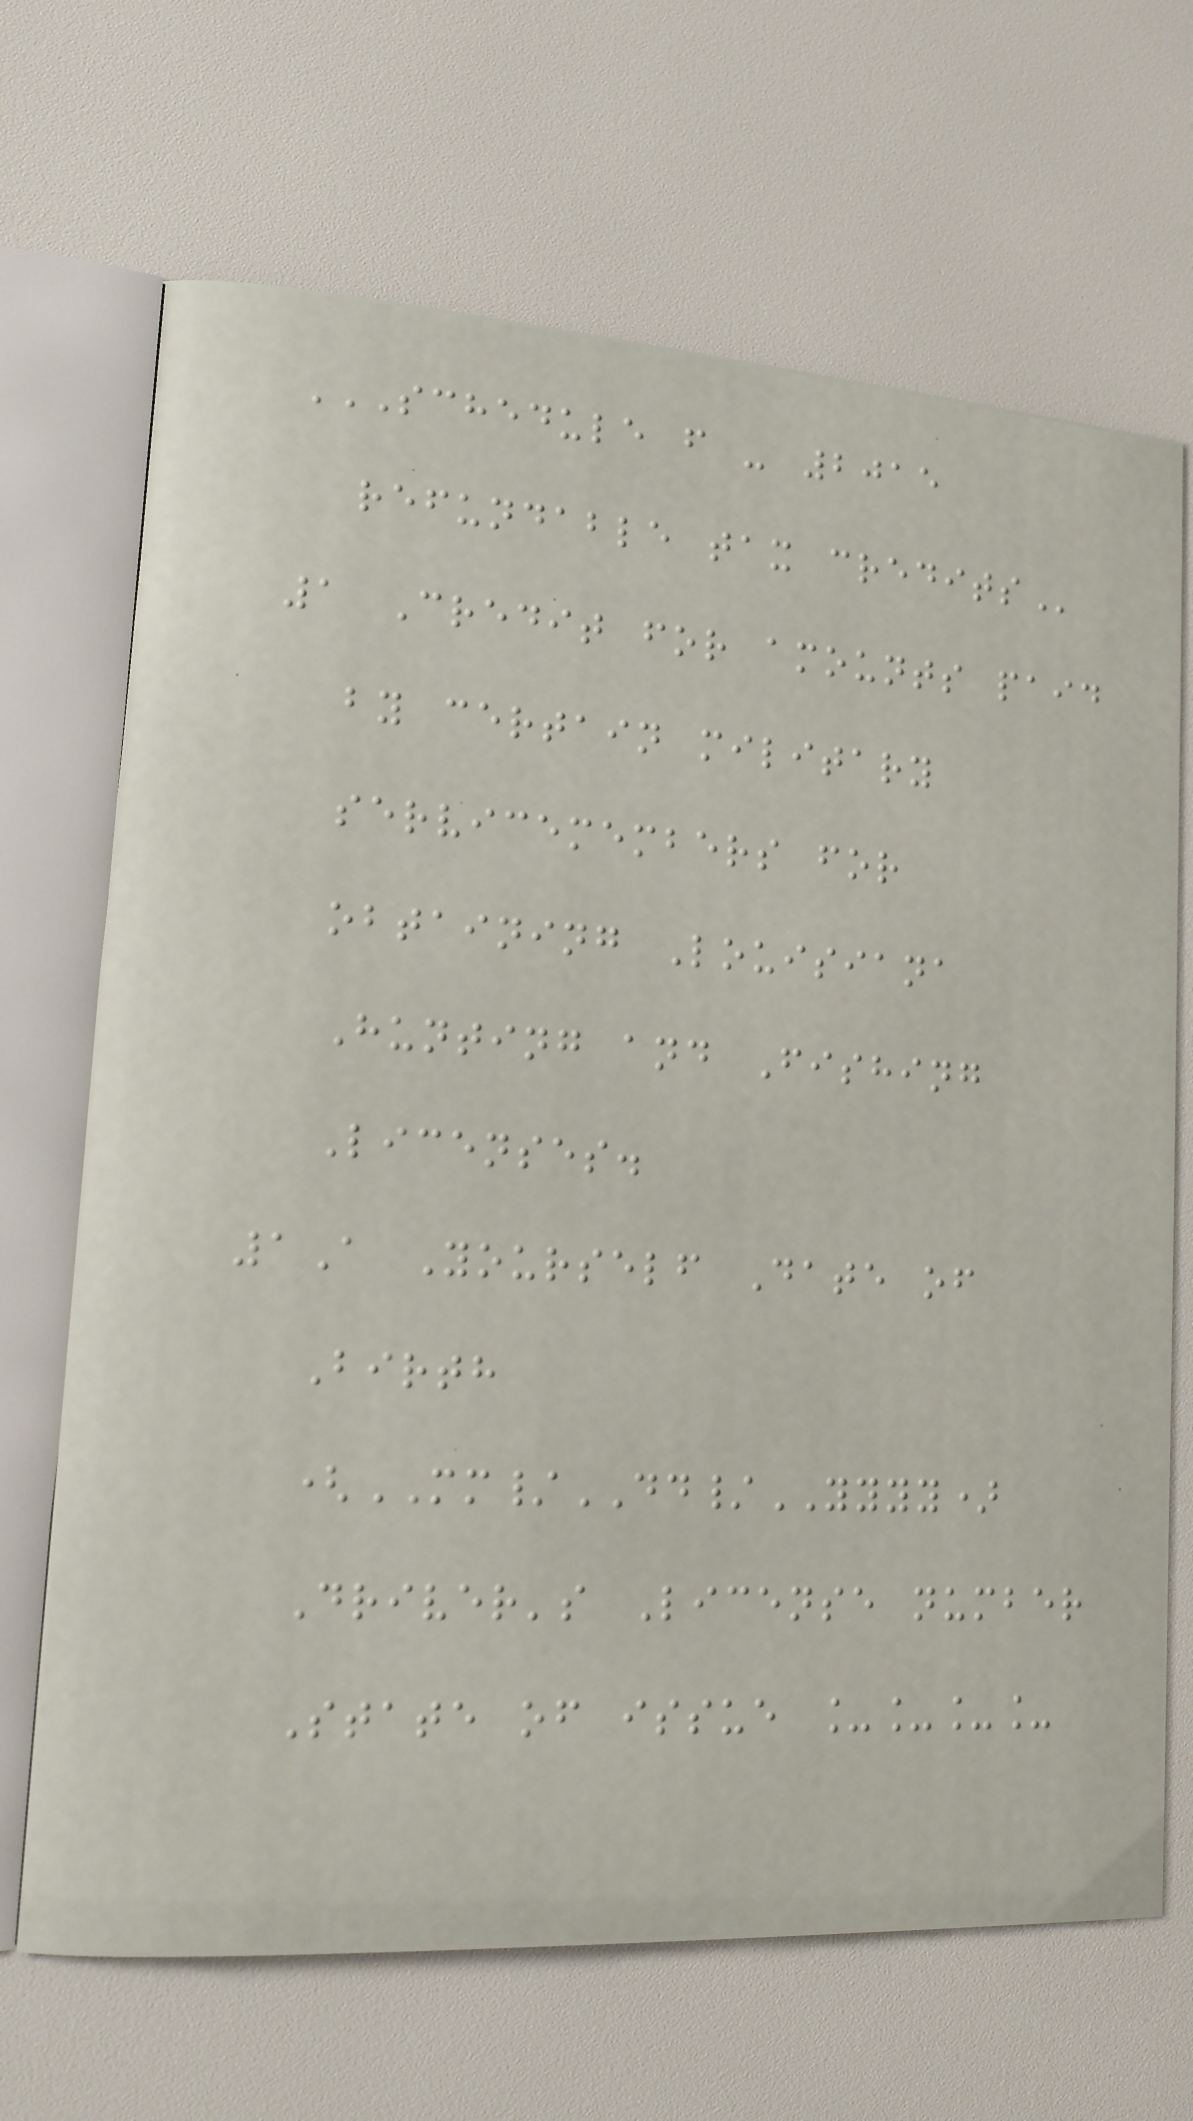SCHEDULE F - 2015
REFUNDABLE TAX CREDITS
1 Credit for amounts paid
by certain military
servicemembers for
obtaining Louisiana
Hunting and Fishing
Licenses.
1A Yourself Date of
Birth
(MM/DD/YYYY)
Driver's License number
State of issue ____
